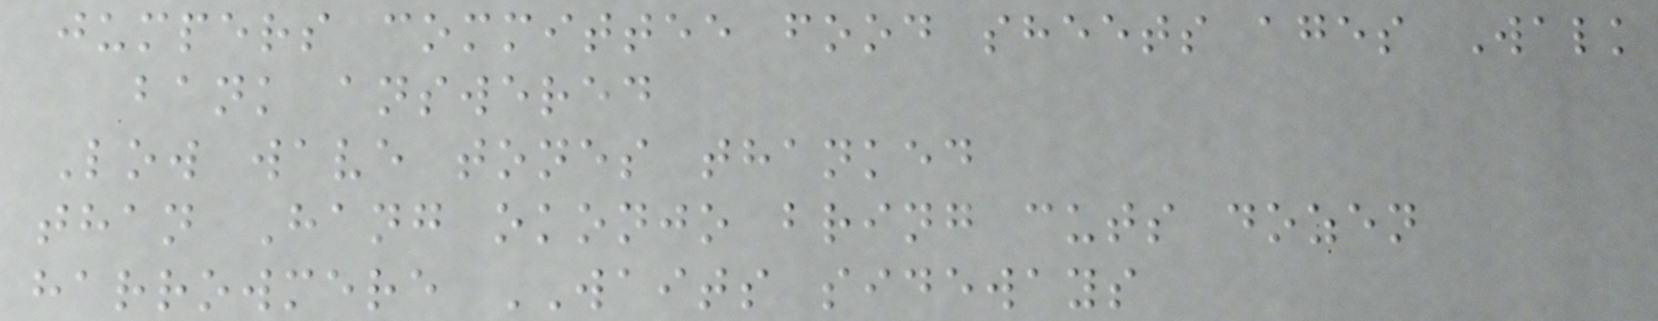jumpers committee food sheets ages Walk
bank answered
Low wave tones thanked
than Hang okonjo bring cuts dozen
harrowmere WAITS sideways
